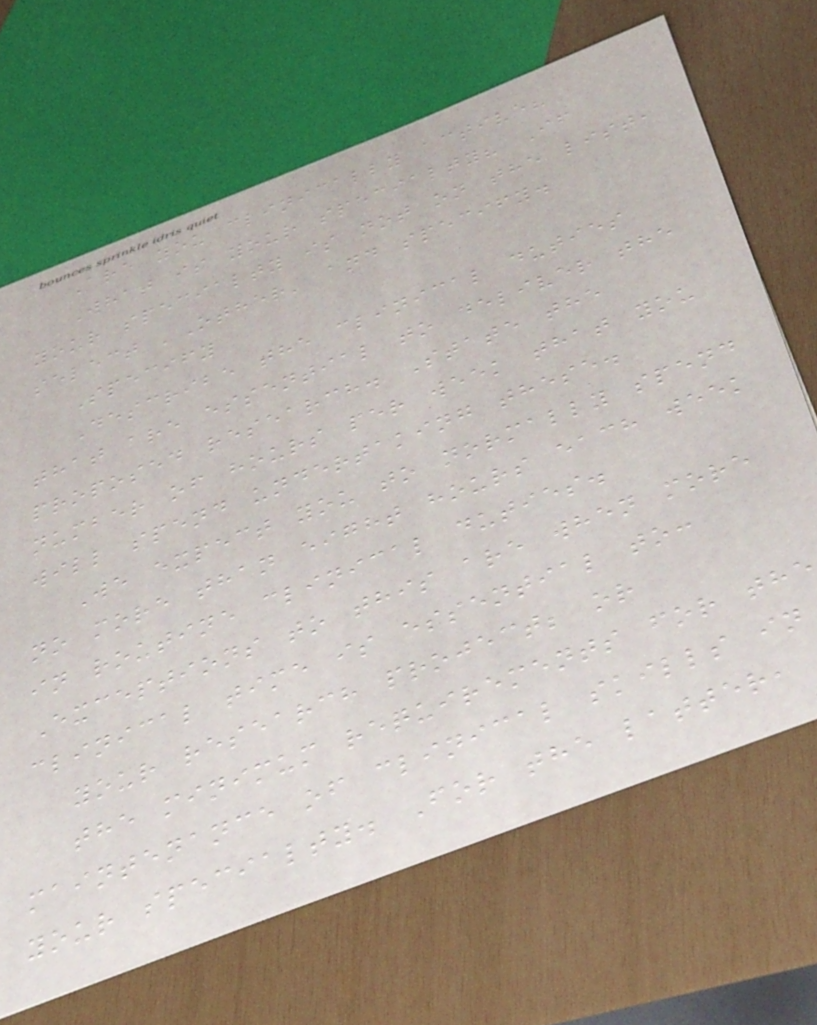Are you clinically active?
What is your specialty? If
your specialty is not on the list,
select 'Other' and specify.
Specify
Describe the clinical duties
that are essential to deliver the
proposed research. State the
number of hours per week that you
will spend undertaking these.
We expect you to normally spend
no more than eight hours each week
in routine clinical duties.
Exceptions to this are when more
clinical time is essential to:
your research project; or
the minimum requirements for the
maintenance of clinical skills in
your specialty. For the latter,
